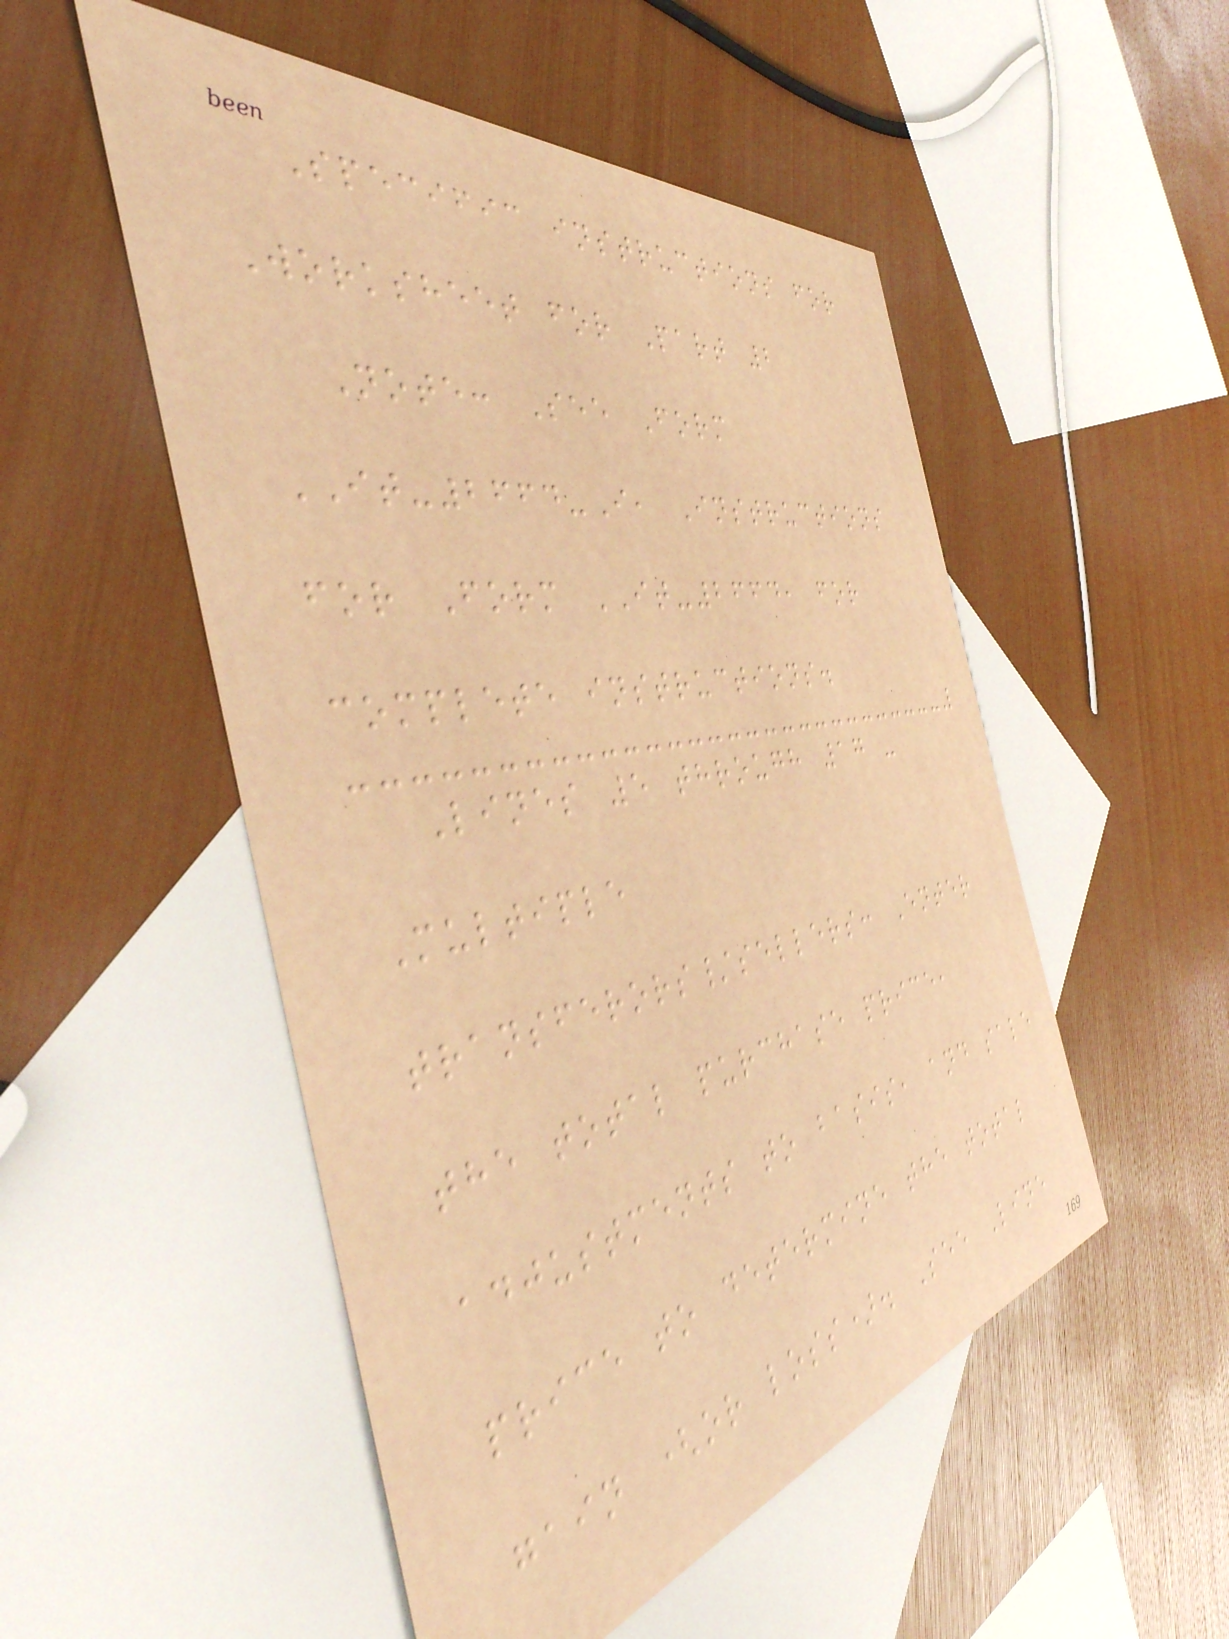Specific instructions for
Worksheet for Part 2
Note: See Form
IT-2664-I, Instructions
for Form IT-2664, for
complete instructions.
Lines 5 through 17 -
Multiple
transferors/sellers: Enter
the total purchase price,
adjustments to basis, and sale
price to determine the total
gain (or loss). See Line
